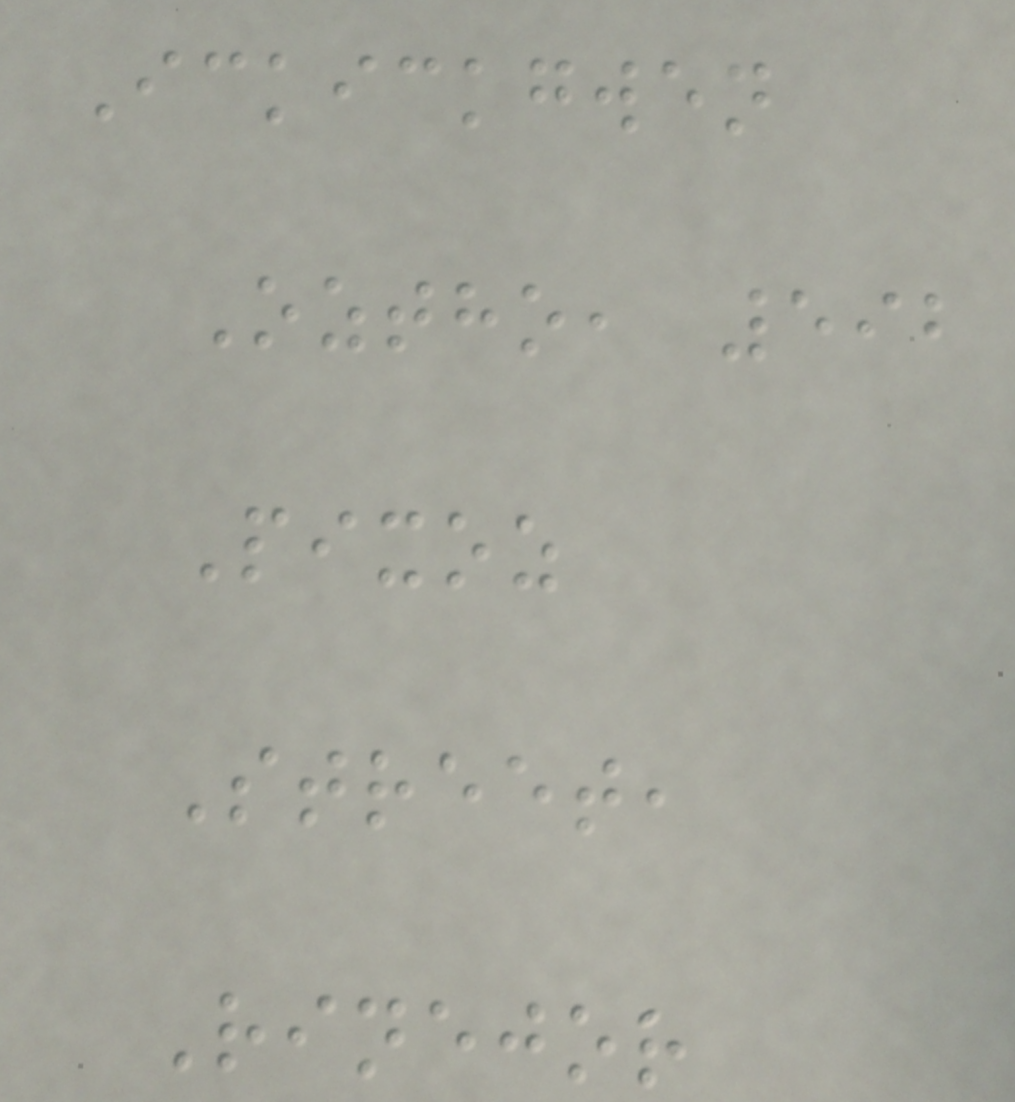Ickickgwen
Oztho, 592
Pixoz
Street,
Rinejor
